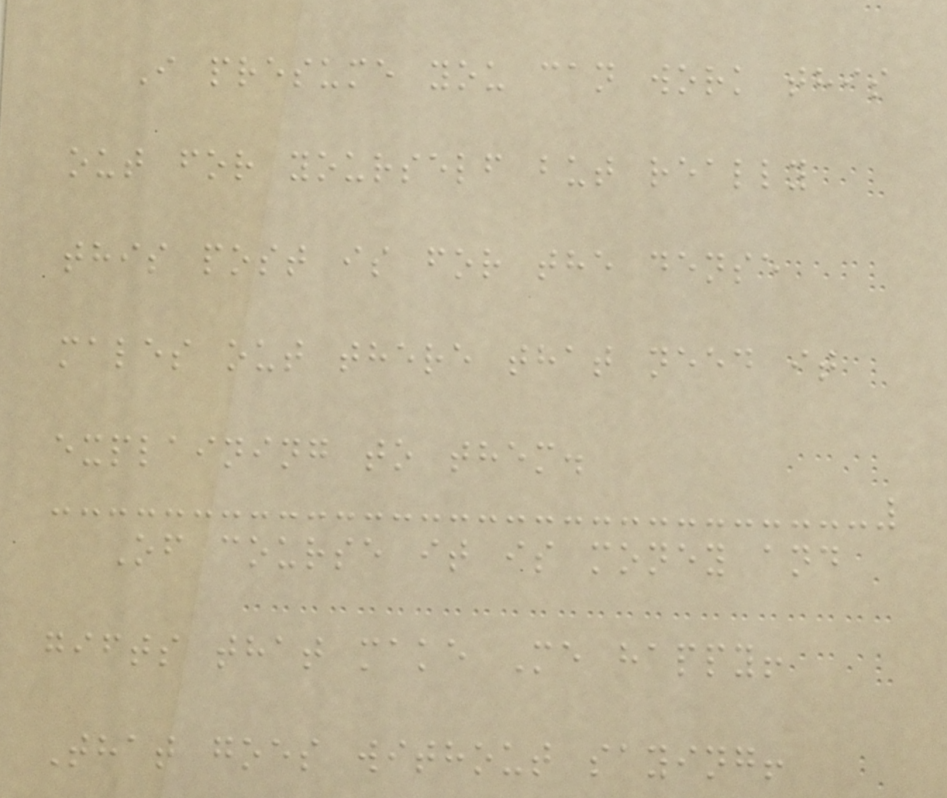I presume you can work this
out for yourself but really
this post is for the dense
males out there that need it
explaining to them.
Of course it is money and
gifts that make Me happy!
That goes without saying!
